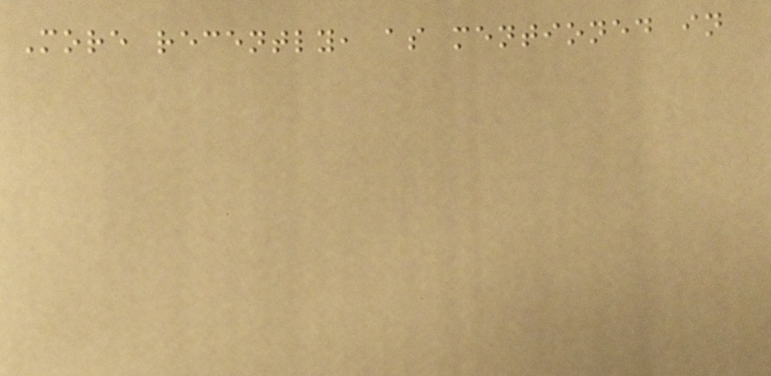More recently, as mentioned in
